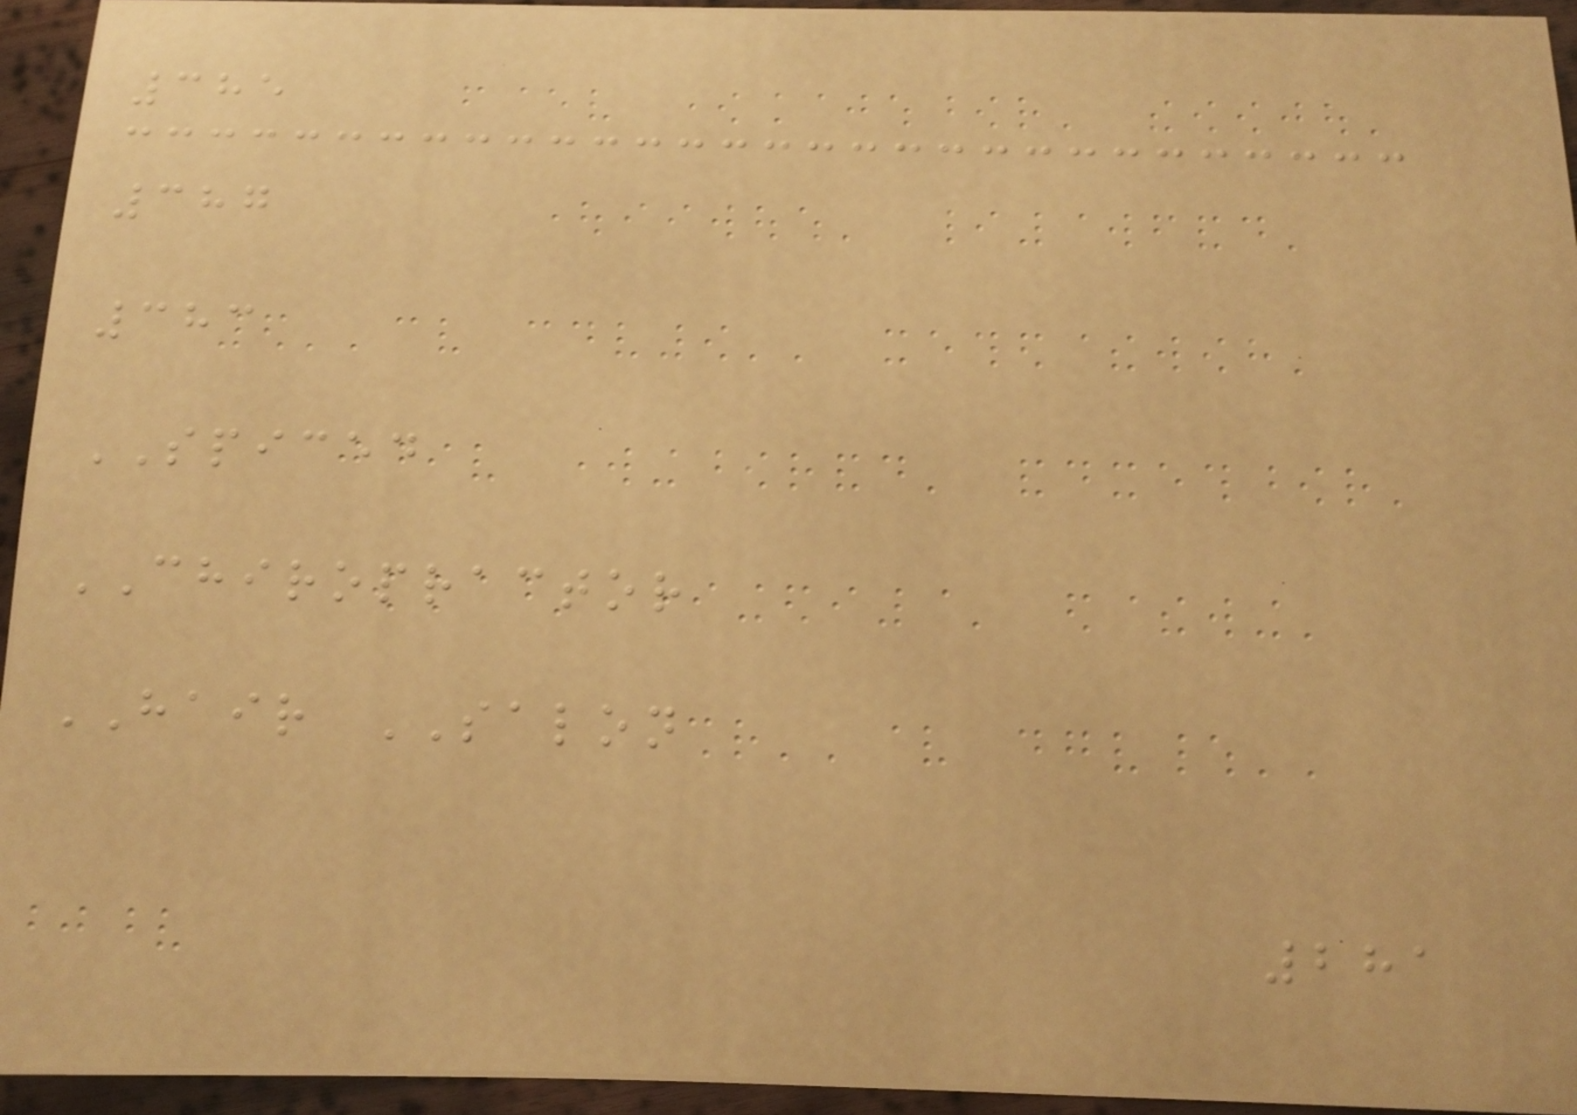385
387
383
SPICED
CHIROPRACTOR
HAIR SALON
281
